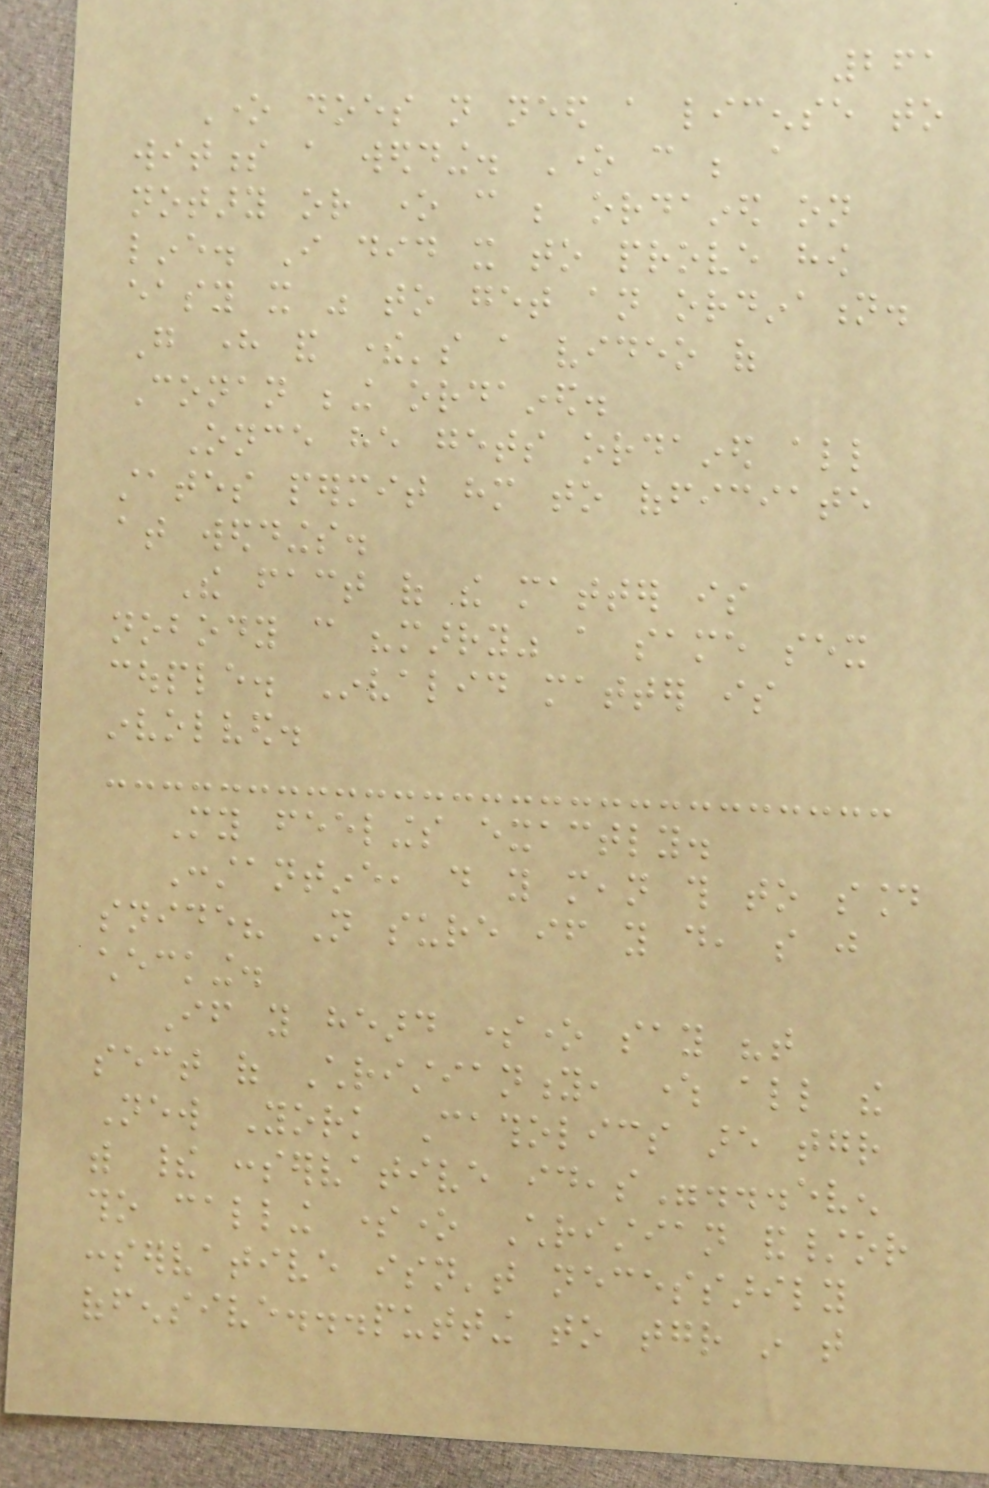261
One does not need a license to
witness a wedding. One can be a
notary or one can be ordained on
line. I did it to prove how
easy it was to get an ordination.
Go here and there's a video of
Conan being ordained.
Once he gets ordained all
states permit him to officiate
at weddings.
The fact of the matter is
nobody can "marry" a same sex
couple. Invalid matter is
involved.
My feelings exactly.
Constantine, do you mean this to sound
snide? Not sure if you do, so just
checking.
If you heard someone say "that
sect of Christianity, where all the
New York Catholics are together
with their conservative ideas"...even
tho calling someone Christian and/or
conservative isn't necessarily
offensive...putting to together in that
